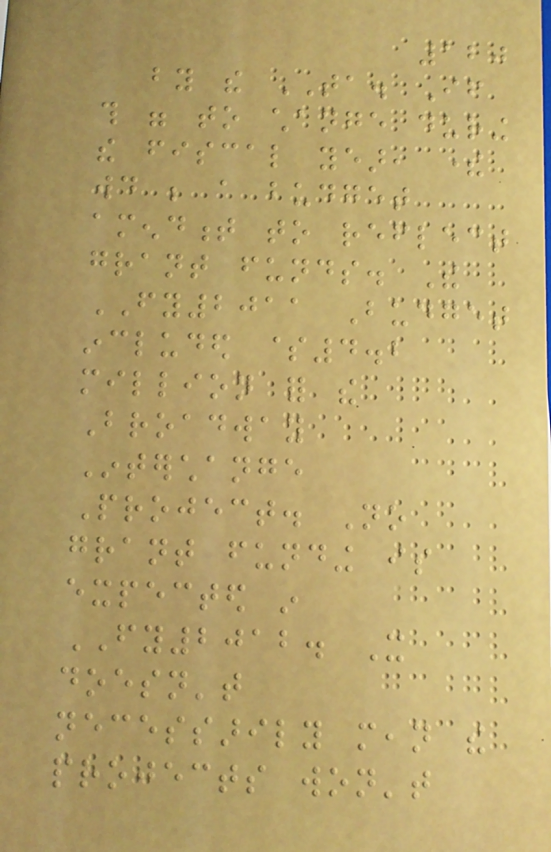120
by the TA. If
this were to change during
the fiscal year, there
would be a budget
amendment to reflect
grant funds. The
FY2011 Budget
included $4.2
million for the
Broadway
Interchange
Project. No
grant funding is
expected in
FY2012. It
doesn't
necessarily mean the
projects won't
